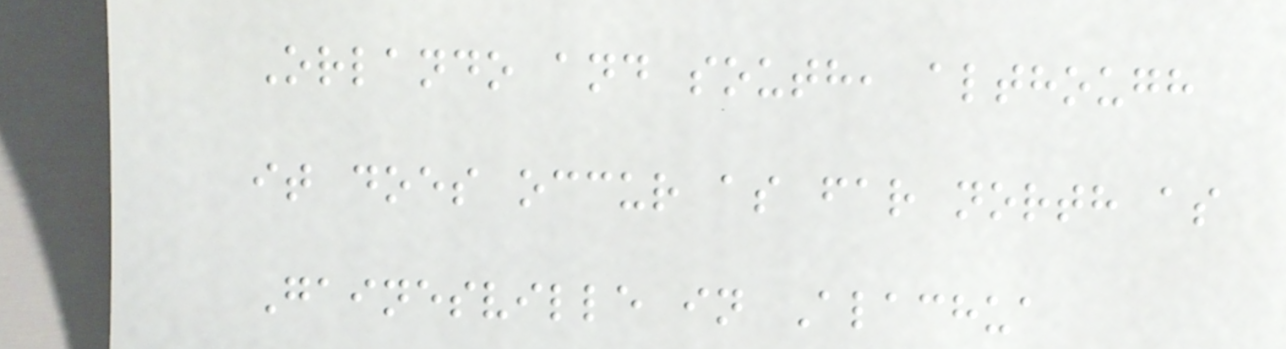Orlando and south, although
it does occur as far north as
Gainesville in Alachua
